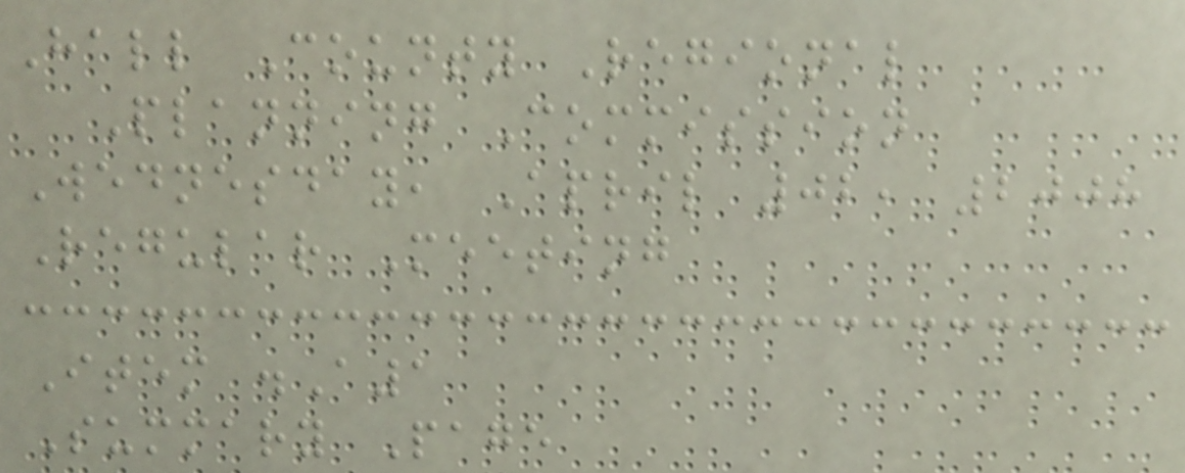Hall County Regional
Planning Commission
Wednesday, April 02, 2008
Regular Meeting
Item .A1
Summary Page
